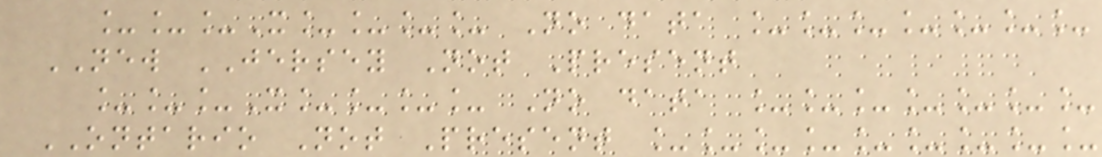___X____ No data _______
NEW JERSEY Not Present
___X____ No data _______
ONTARIO Not Present _________
